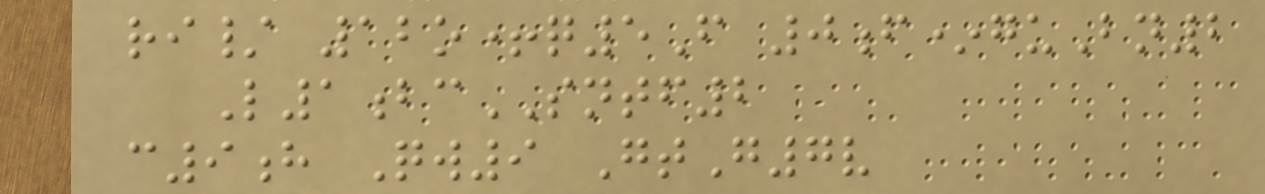ri/ 12o+q5F 0f*guBn2
L1bcSNTF2
c9h Qw9 GtG7v
